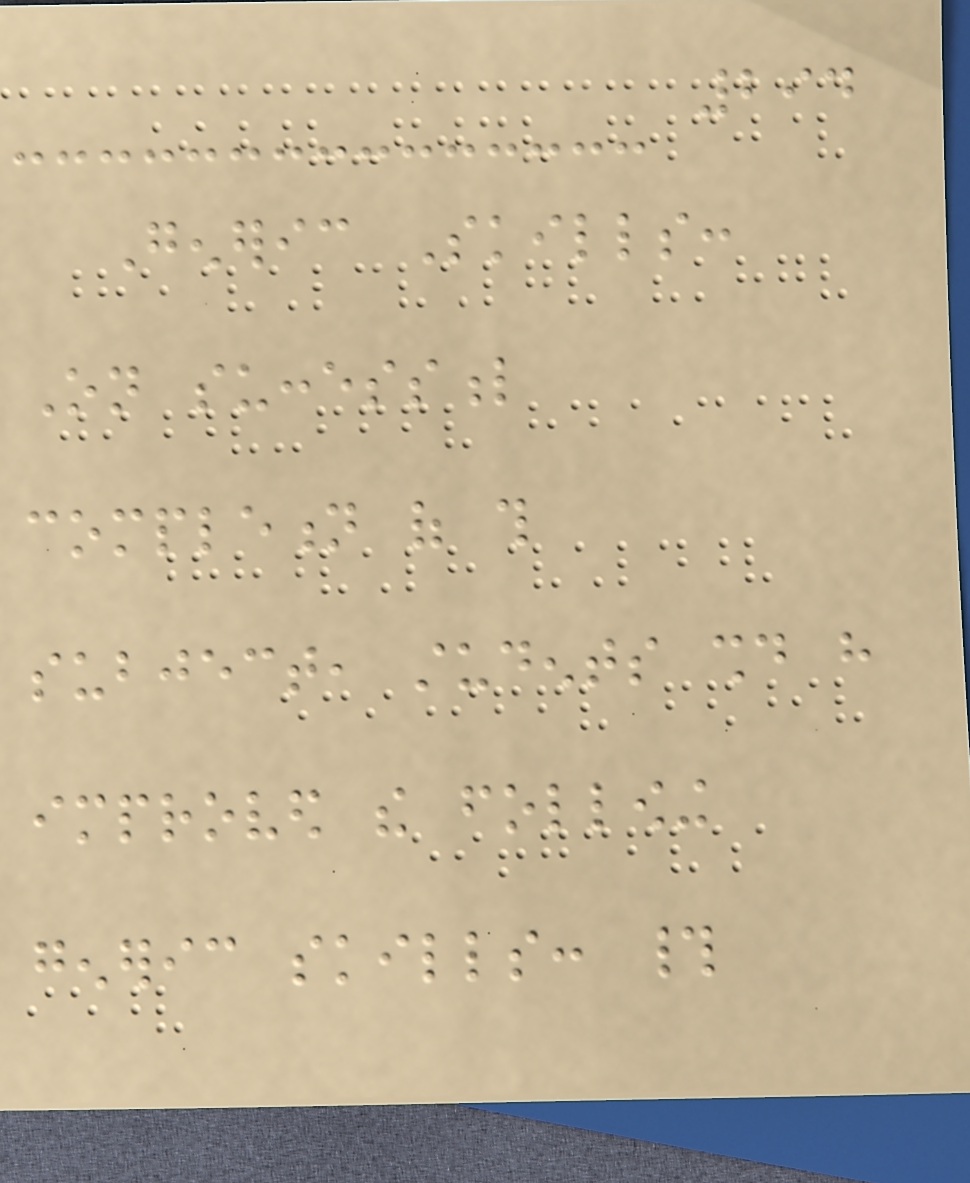294
Generic Skills:
On successful
completion of this
subject, students should have
improved the following
generic skills: #
